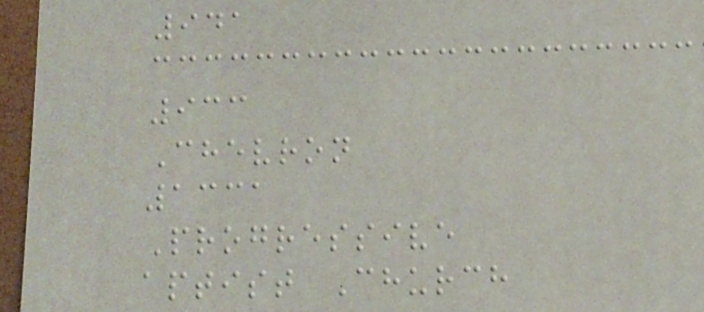941
933
Chevron
1331
Progressive
aptist Church
